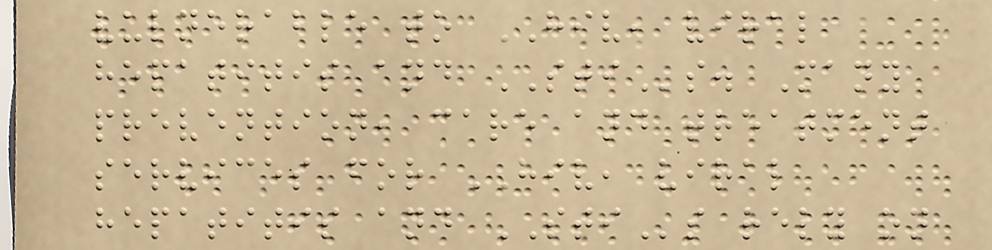vulnerable to HIV, viral
hepatitis and STIs. Many
prevention, care and treatment
services for HIV, viral
hepatitis and STIs rely on
